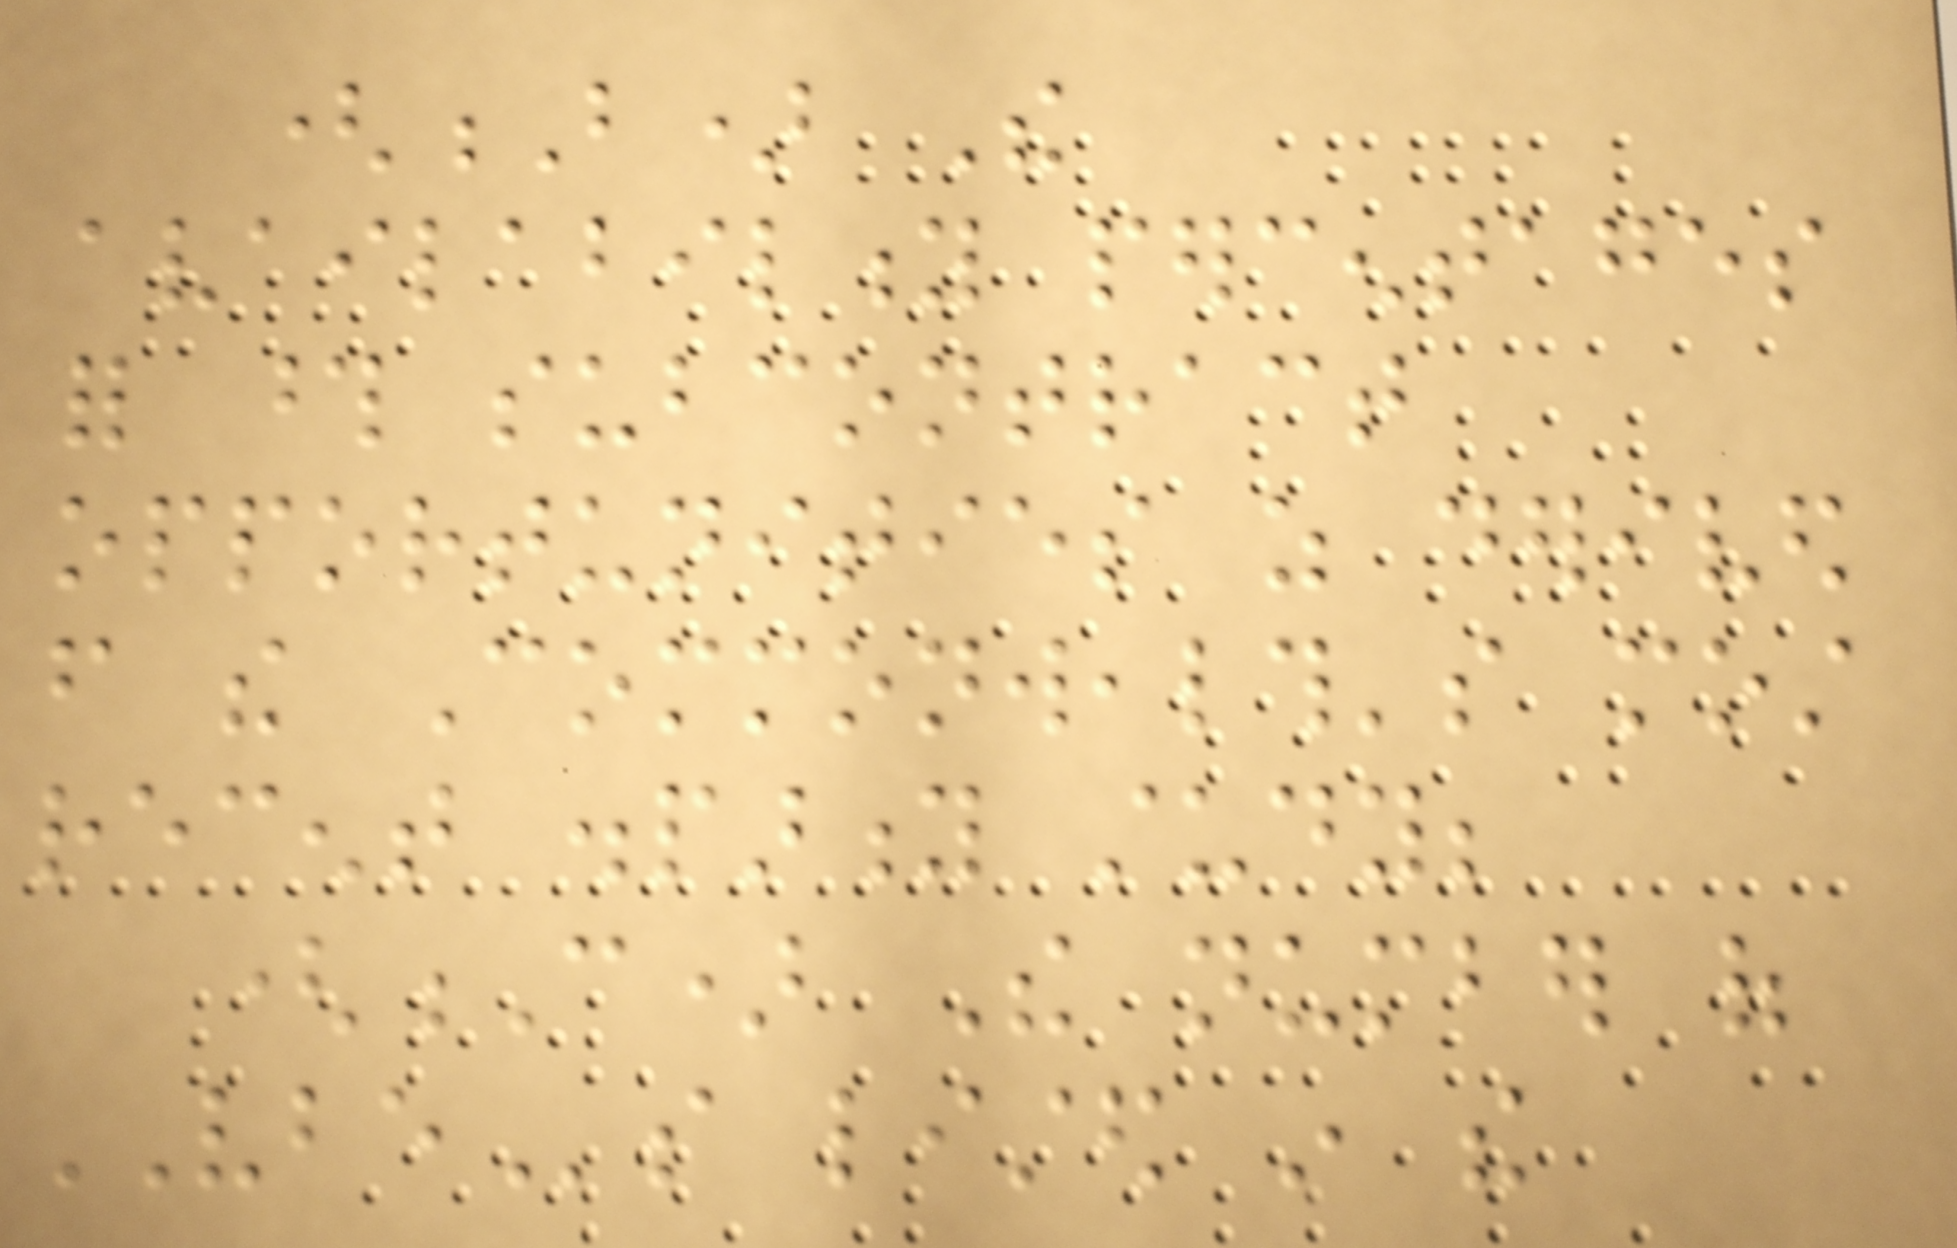(B) The
availability percentages
for those subcontract
opportunities as derived
from the Commonwealth's most
recent disparity study;
(C) The number of
VBEs listed in the
